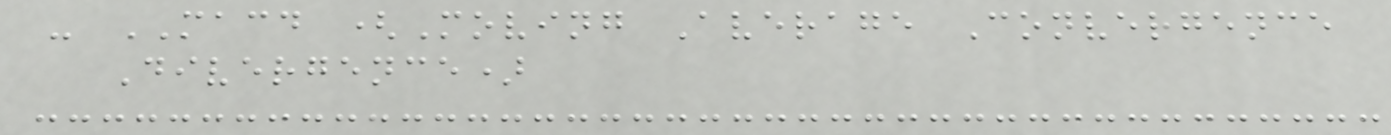- MACD (Moving Average Convergence
Divergence)
